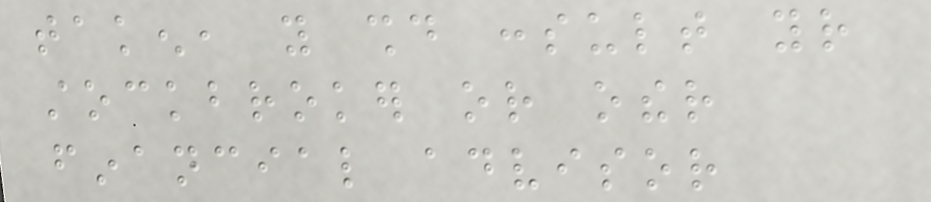taken, you should consult your
stockbroker or other
financial advisor
